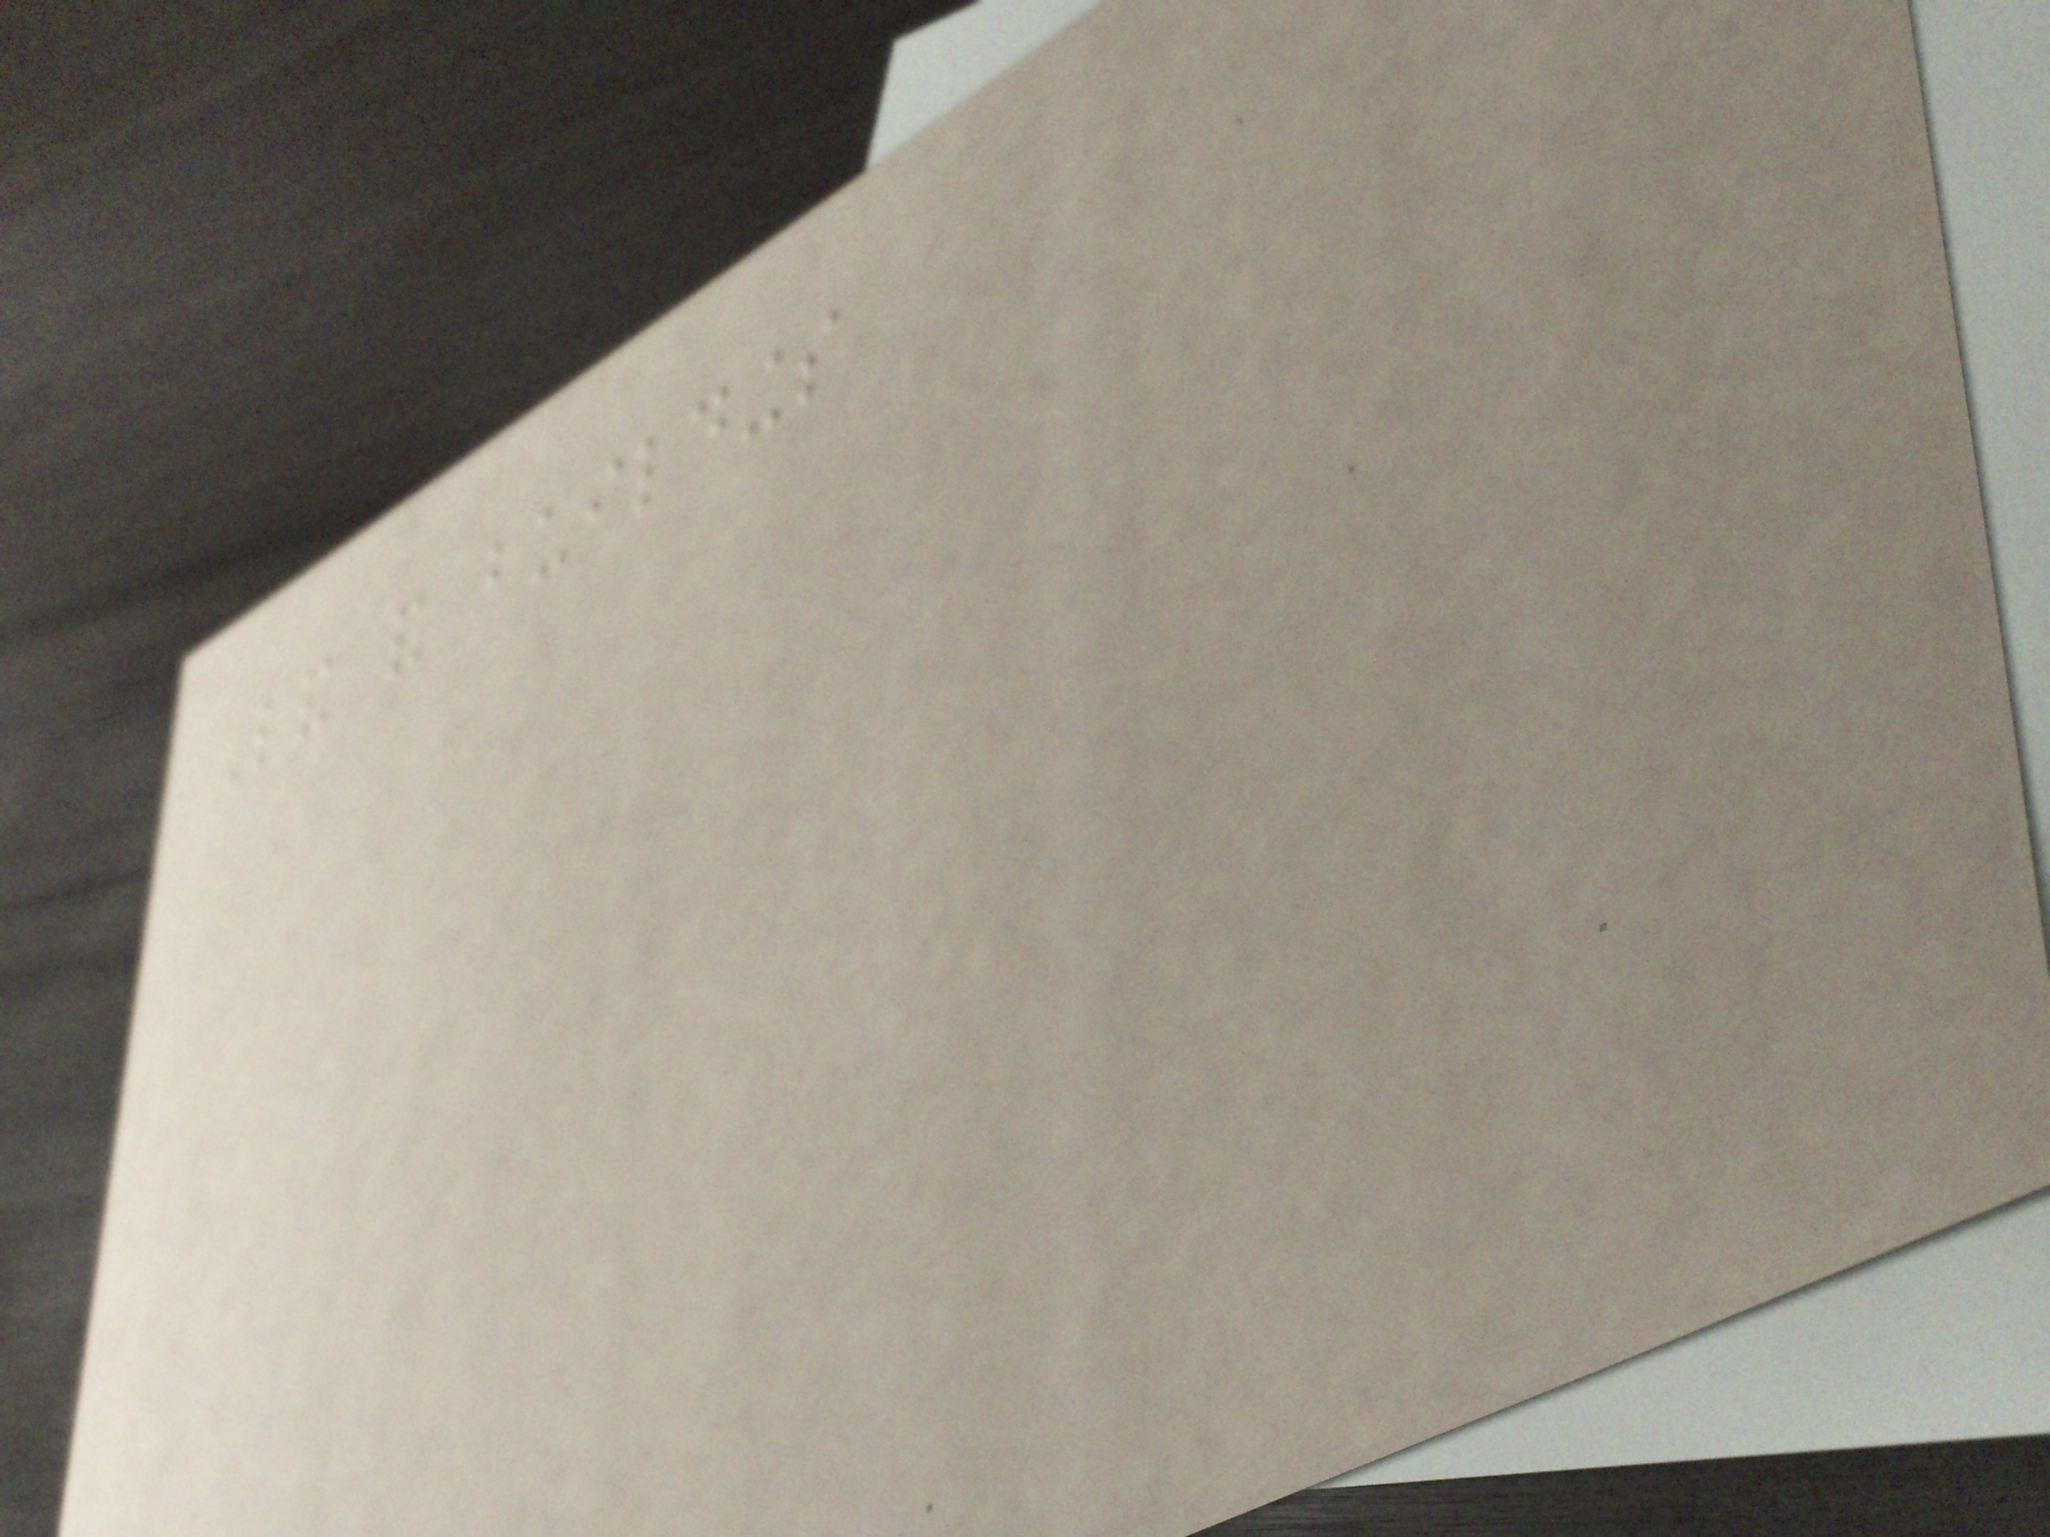Land and buildings
